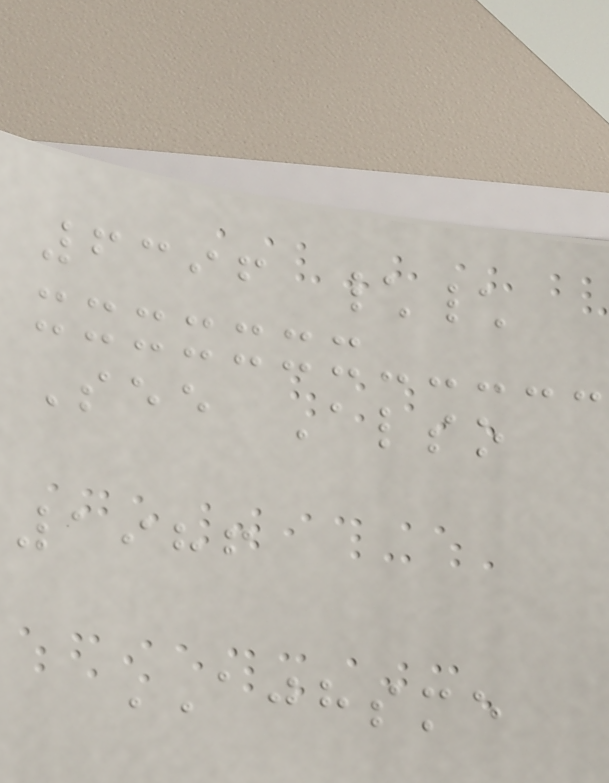6396 \\
See Also
1986
AJHSME
